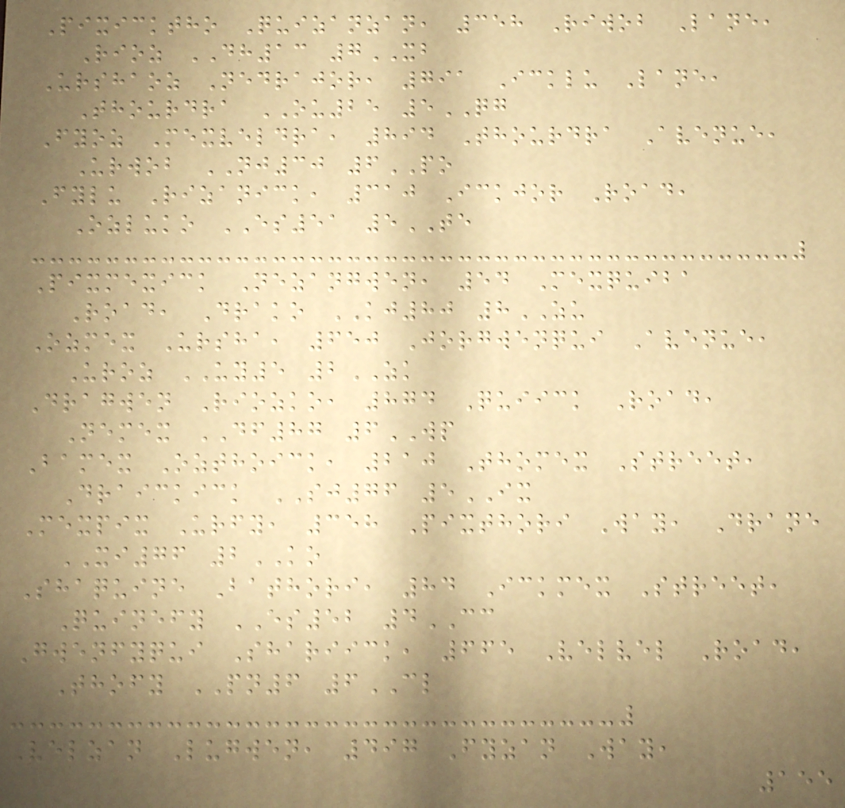Pixicktho Quizanzan, 358 Riwob Lane,
Rioz DH13 7XB
Urshaoz Nedrajor, 791 Icklu Lane,
Thourdra OU25 5QG
Fyoz Mexveldra, 894 Thourdra Avenue,
Urwob NJ30 6PO
Fylu Rizanick, 310 Ickjor Road,
Ozluko ES51 5TE
Pixmexick Nezangwen, 54 Mexquiba
Road, Drako KJ80 8ZU
Ozmex Ursha, 650 Jorgwenqui Avenue,
Uroz UY5 2ZK
Dragwen Riozko, 874 Quiick Road,
Nemex DF87 6WP
Bamex Ozthoick, 210 Thomex Street,
Draickick SJ76 5IX
Mexpix Urfy, 358 Pixthori Way, Drane
XI76 2KO
Shaquine Bathori, 84 Ickmex Street,
Quinefy ES52 4CC
Gwenfyqui Shariick, 665 Velvel Road,
Thofy PN6 6CL
Velzan Lugwen, 497 Fyzan Way,
155
